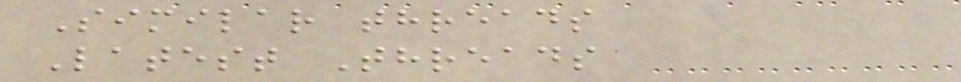Similar threads
Latest Threads
